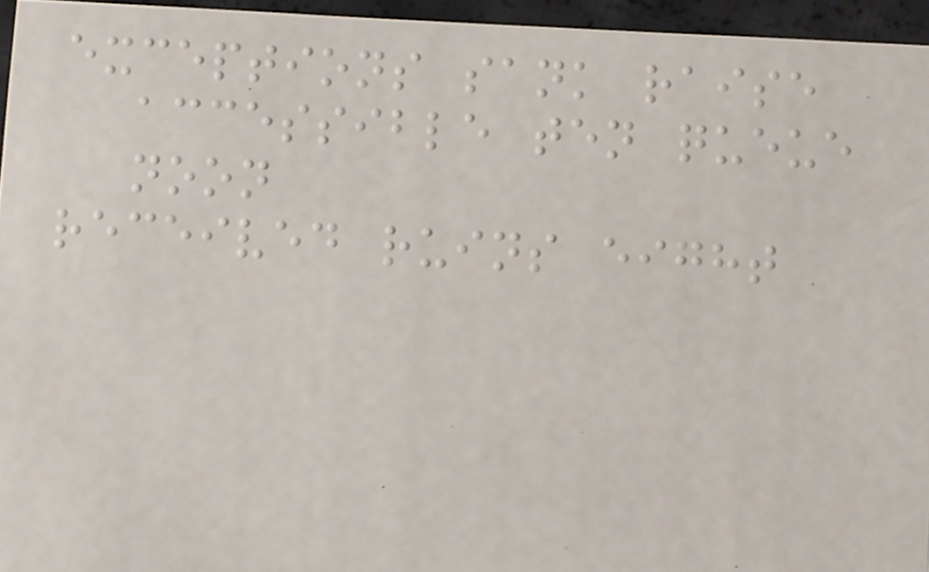exceptions sank raise
accessible ten queue
noon
received ruins eight
